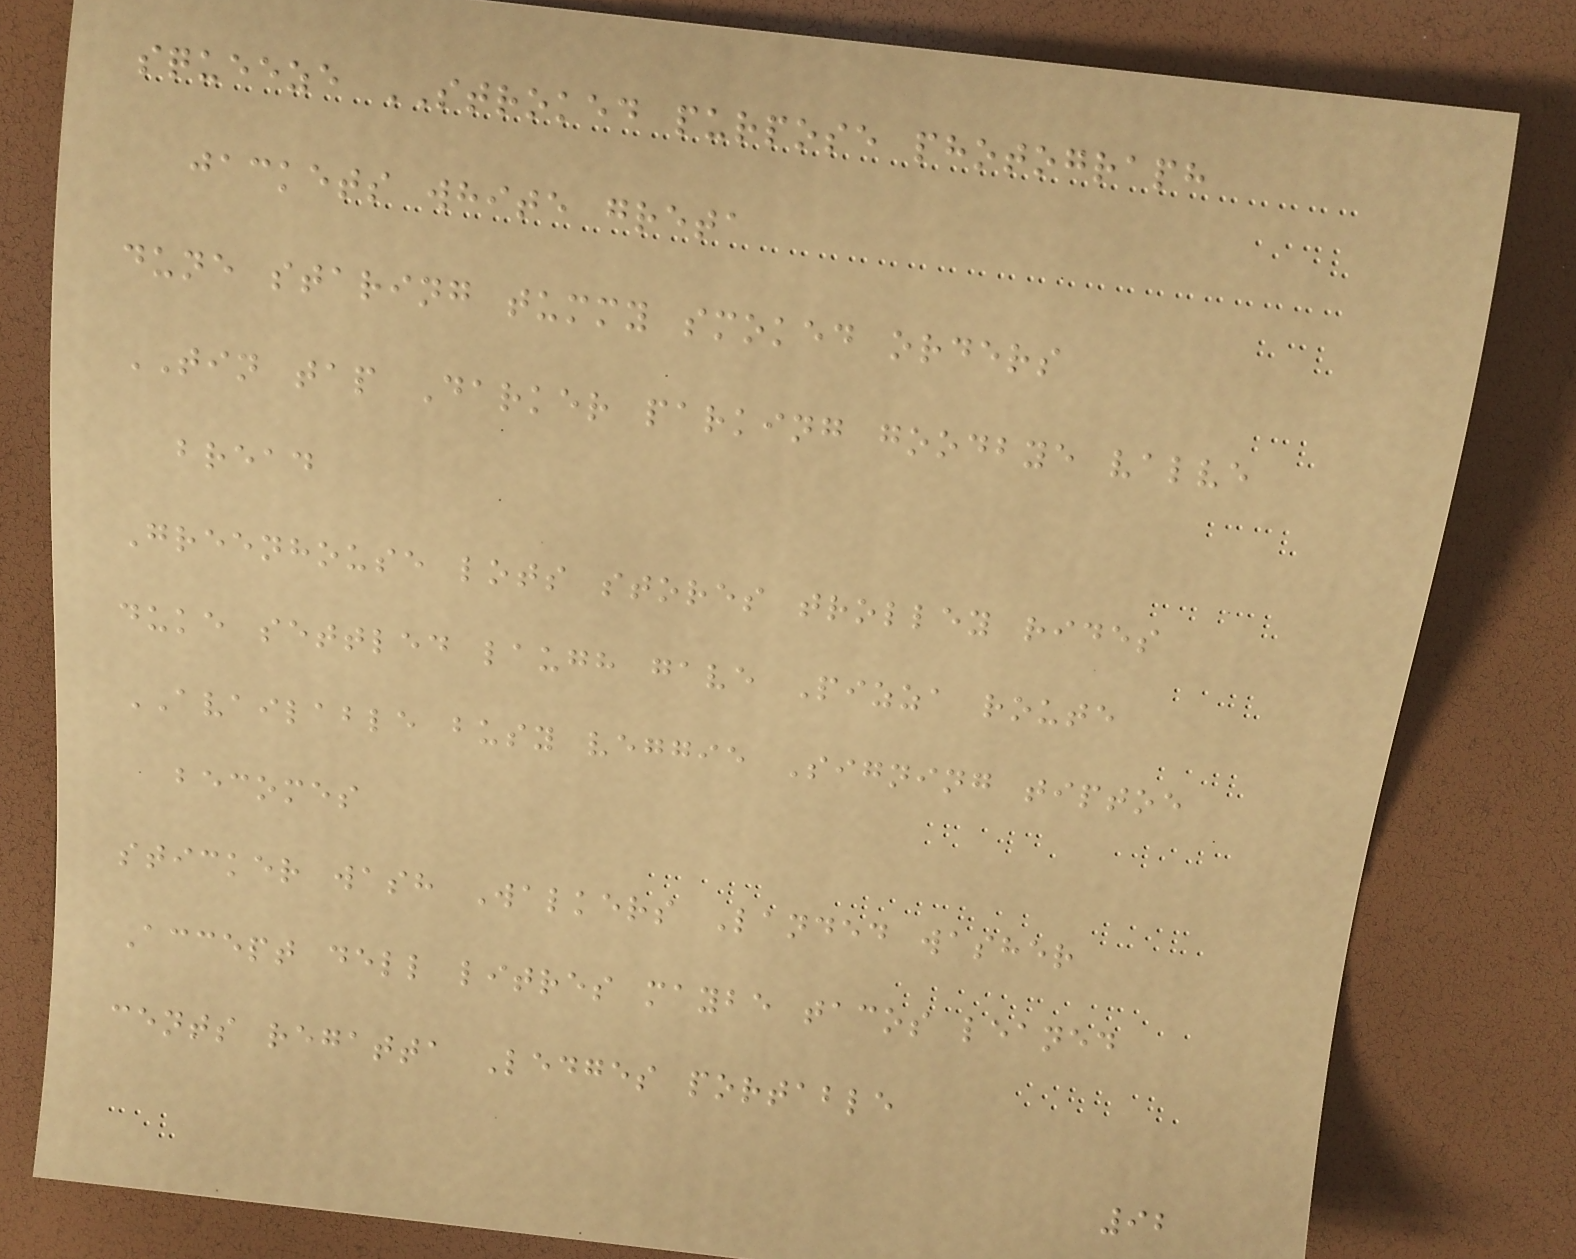squeeze STROKED purpose photograph
jackets white greta
dune staring tummy smoked orders
TIN tap Darker parking goodbye valve
bread
Greenhouse lots stores trolley rides
duke settled laugh gave Pizza route
AVAILABLE busy veggie Signing tiptoe
becomes
sticker wash Walkers Landed washer
Accept dell litres maybe tacos leaned
cents regatta Ledges portable
92
